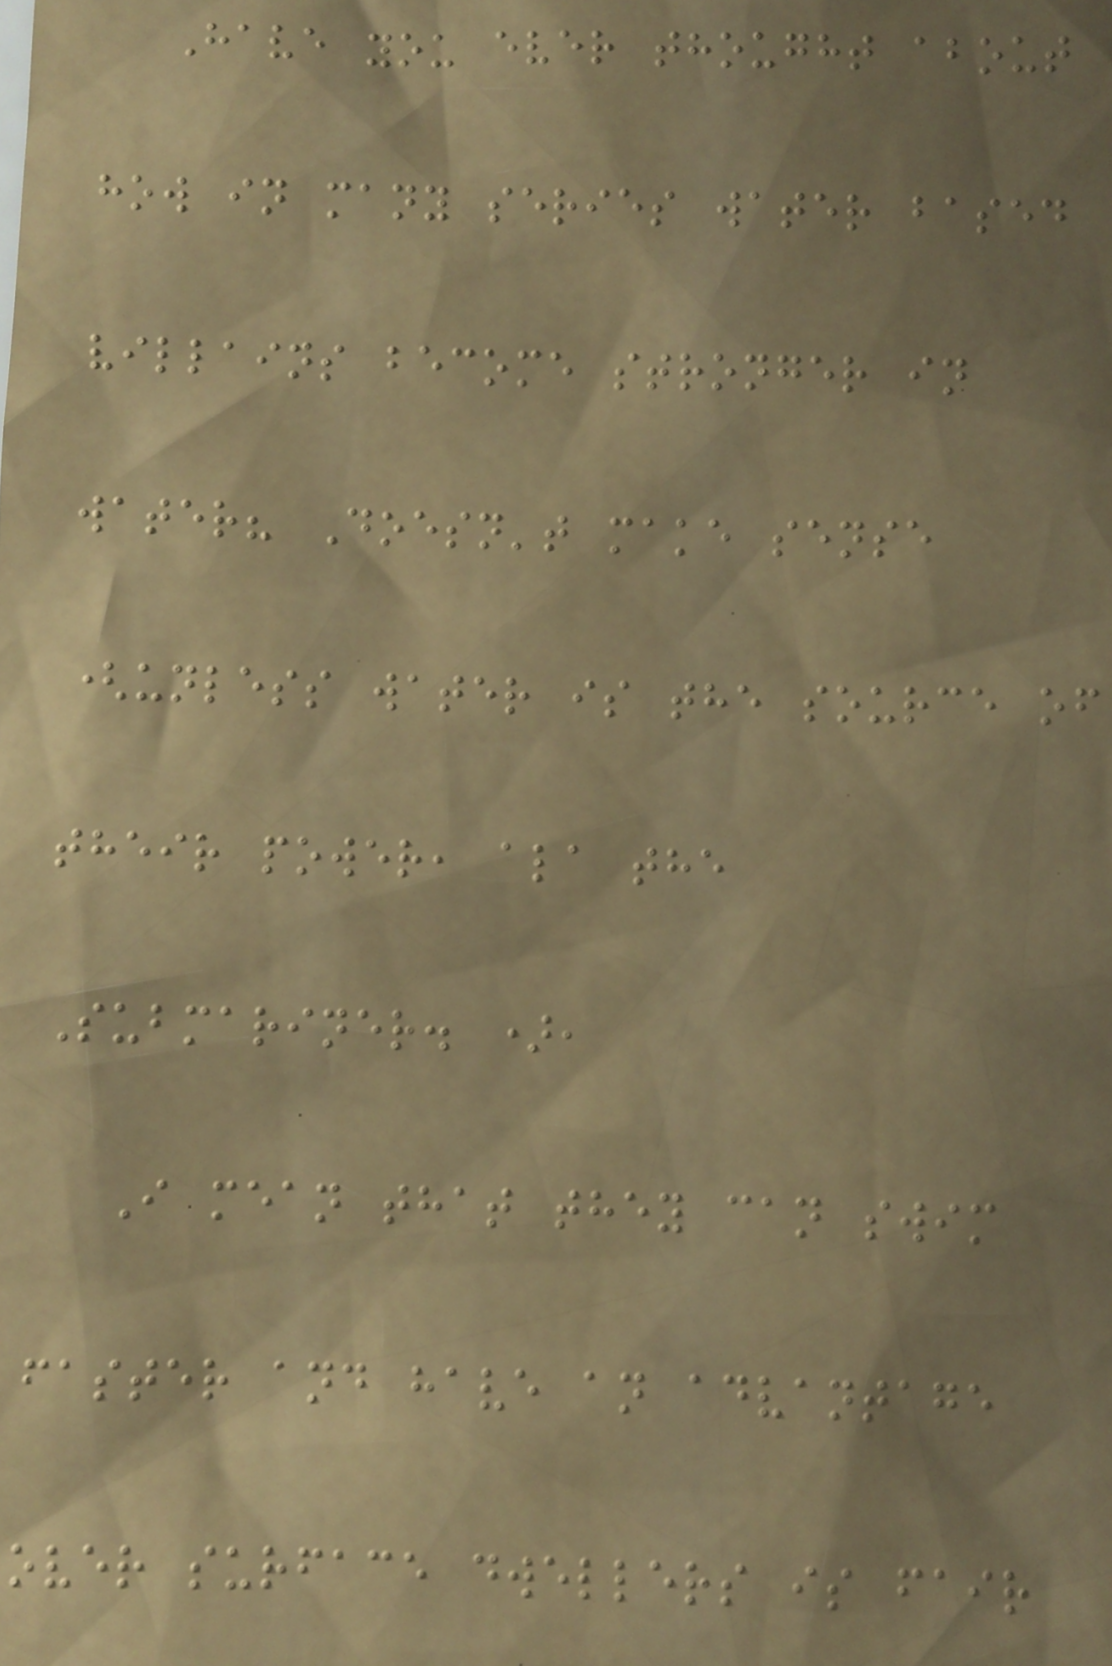Have you ever thought about
how in many series water based
villains become stronger in
water? Doesn't make sense
(unless water is the source of
their power, ala the
Submariner. ),
I mean that they can swim
faster and have an advantage
over surface dwellers is fair
